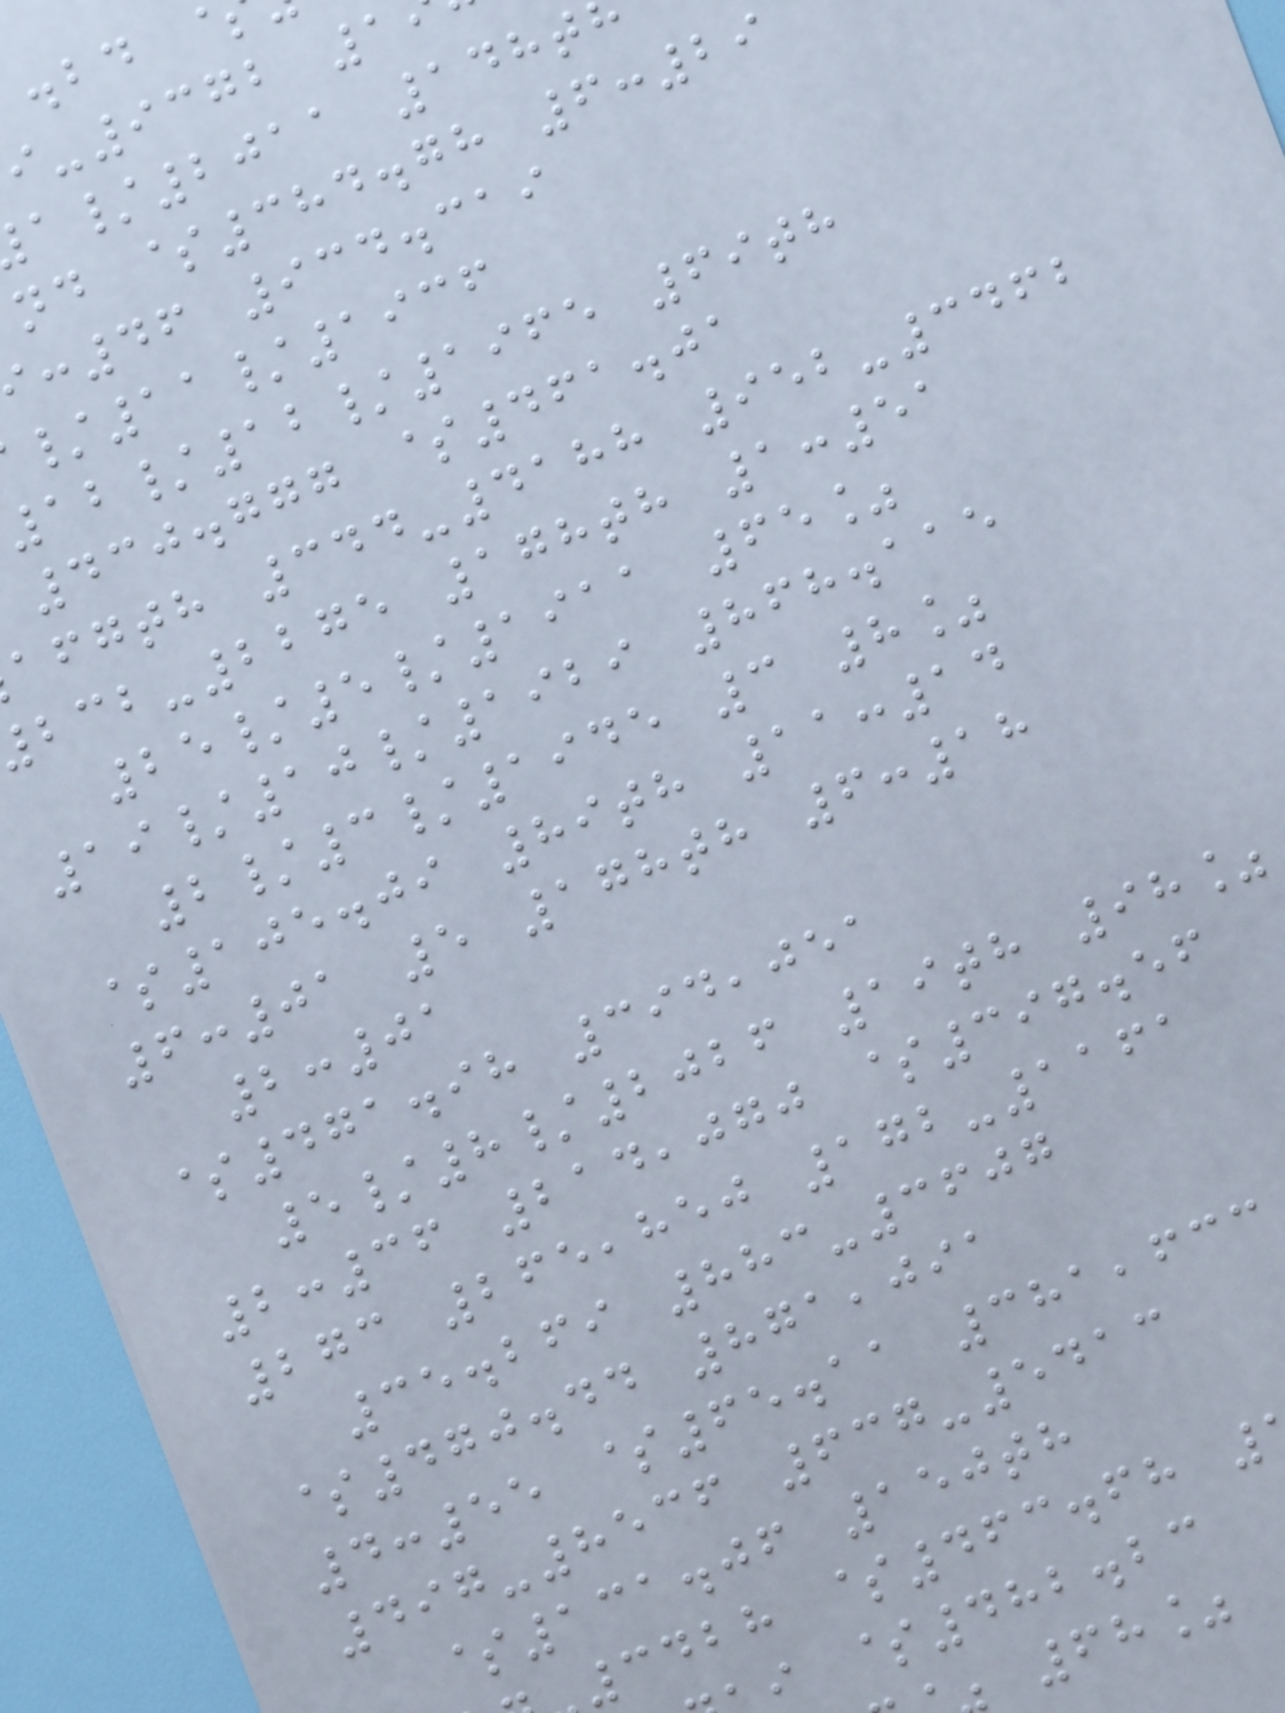-9372 1
/2011 148t
nd $384.78 6:29
:46 934.319
/11/1936
12/12/1965 69th
430.777 $461.01
afgth 344-4188 952-3462
-2275 178th 1:51
25/5/1911 65%
19/10/1929 868.115
2/3/1945 3 8%
$105.09 89th 11:14
6:01 5 178th 6:18
2:01
$471.98 394,051
5/8/2026 19th 98%
2:36 214,070 $397.56
273 265,850 172-1161
35.269 883-3607
$470.44 871,091
4:55 $65.11 381,633
497-8536 637-5413
$131.06 150th
3428 $463.68
i $482.23
68%
